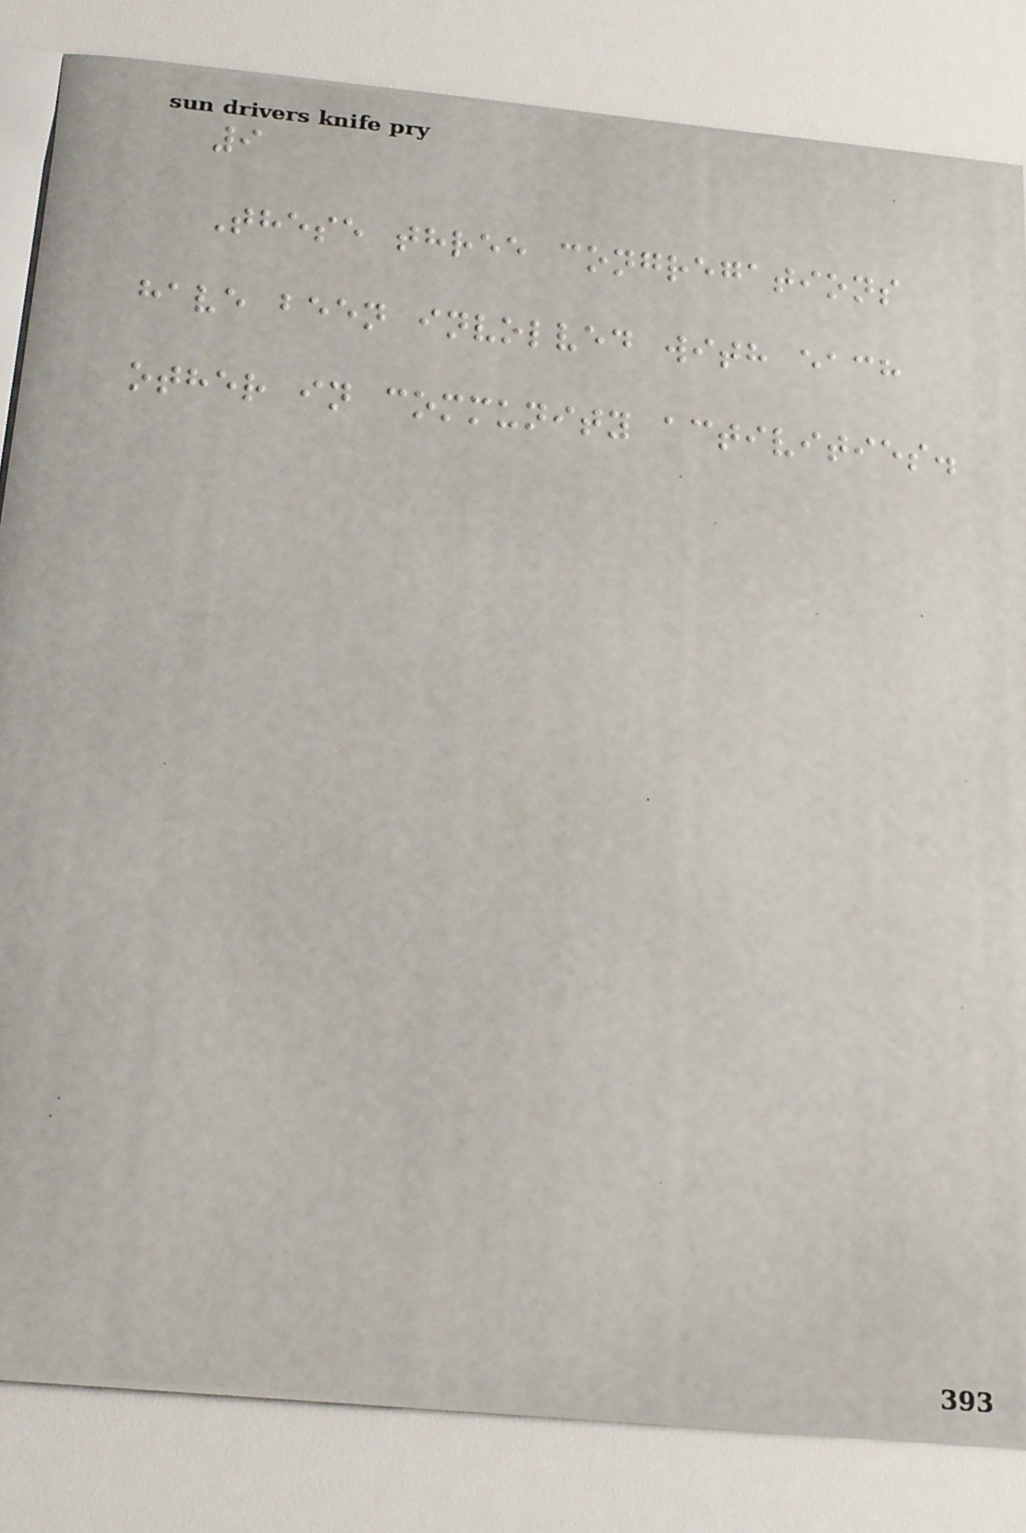9
These three congregations
have been involved with each
other in community activities.
